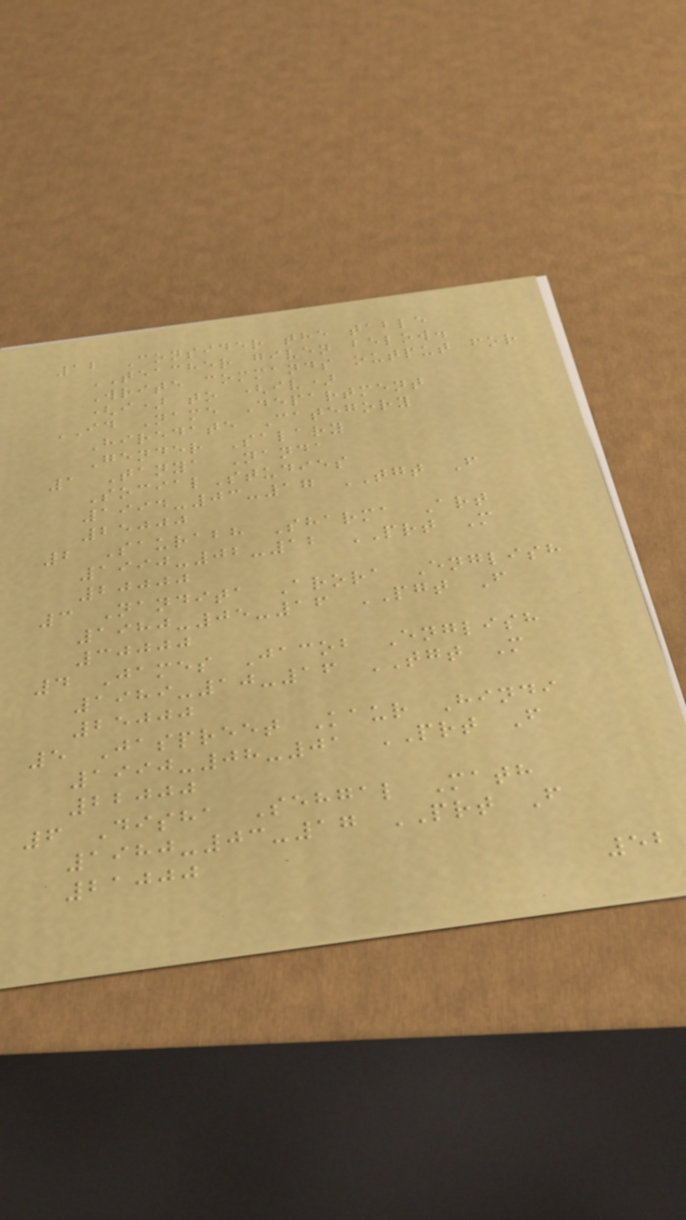12 Consider the table
TEACHER given below.
Write commands output for
(i) to (iv)
ID Name Department
Hiredate Category
Gender Salary
1 Tanya Nanda
SocialStudies
1994-03-17 TGT F
25000
2 Saurabh Sharma Art
1990-02-12 PRT M
20000
3 Nandita Arora English
1980-05-16 PGT F
30000
4 James Jacob English
1989-10-16 TGT M
25000
5 Jaspreet Kaur Hindi
1990-08-01 PRT F
22000
6 Disha Sehgal Math
1980-03-17 PRT F
21000
52
